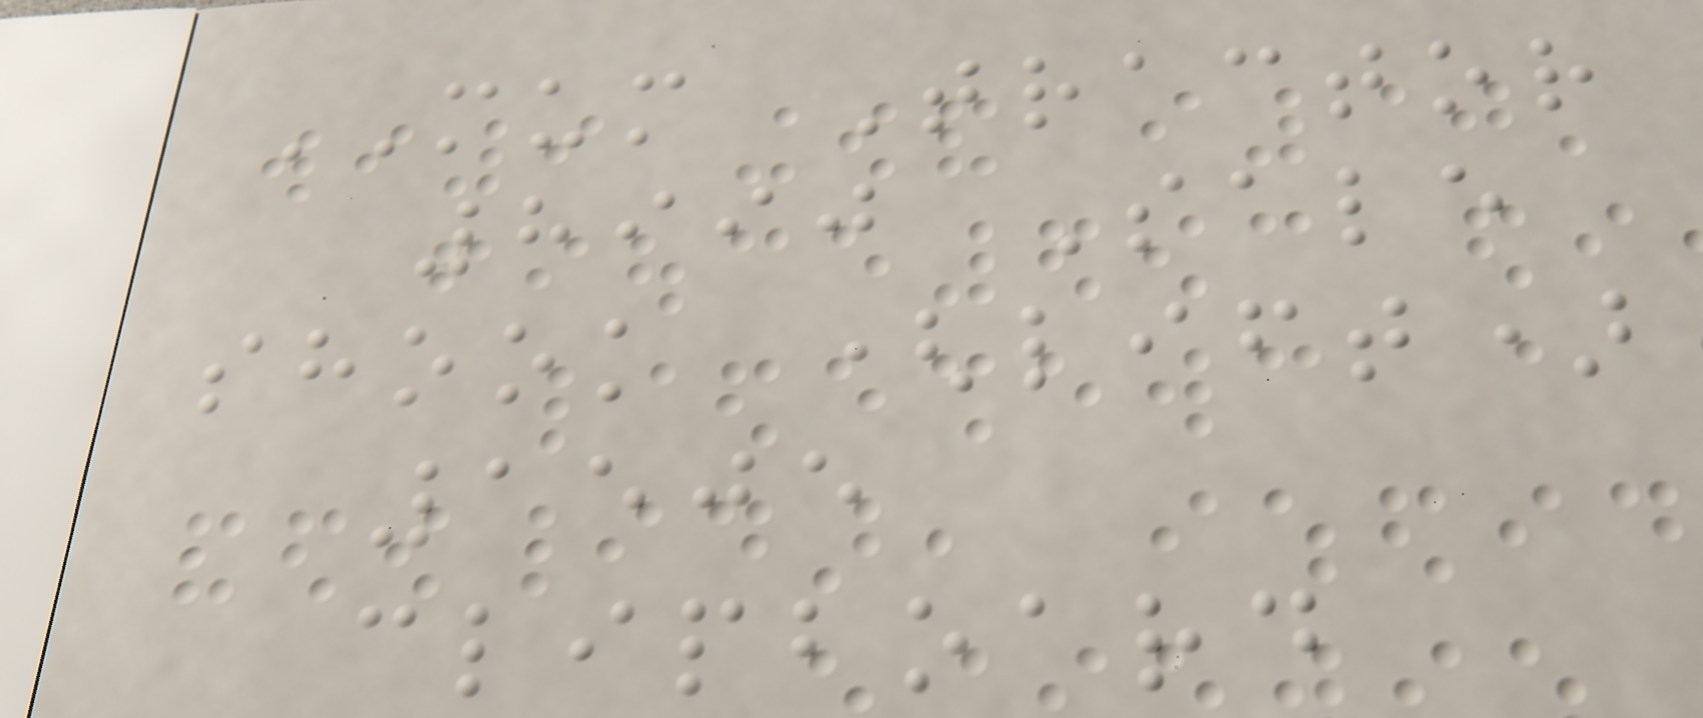MUM Tractor
8990 Sale
shook (lift)
1505
clipboard
